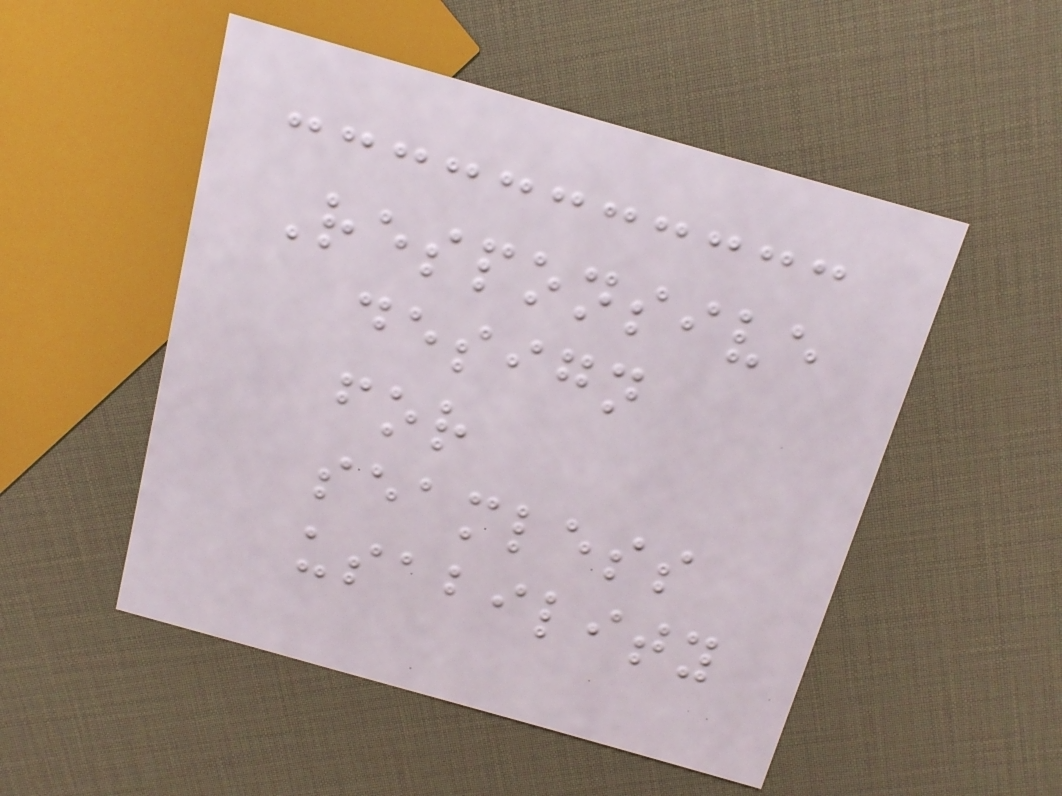Responsive
design
for
seamless
usability
